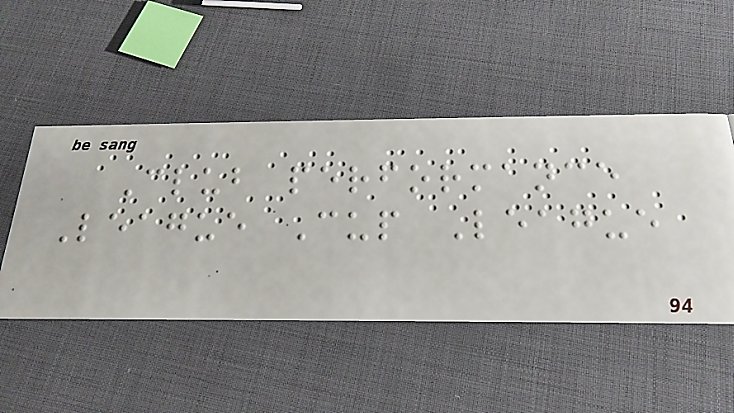Club performance
League Cup League
